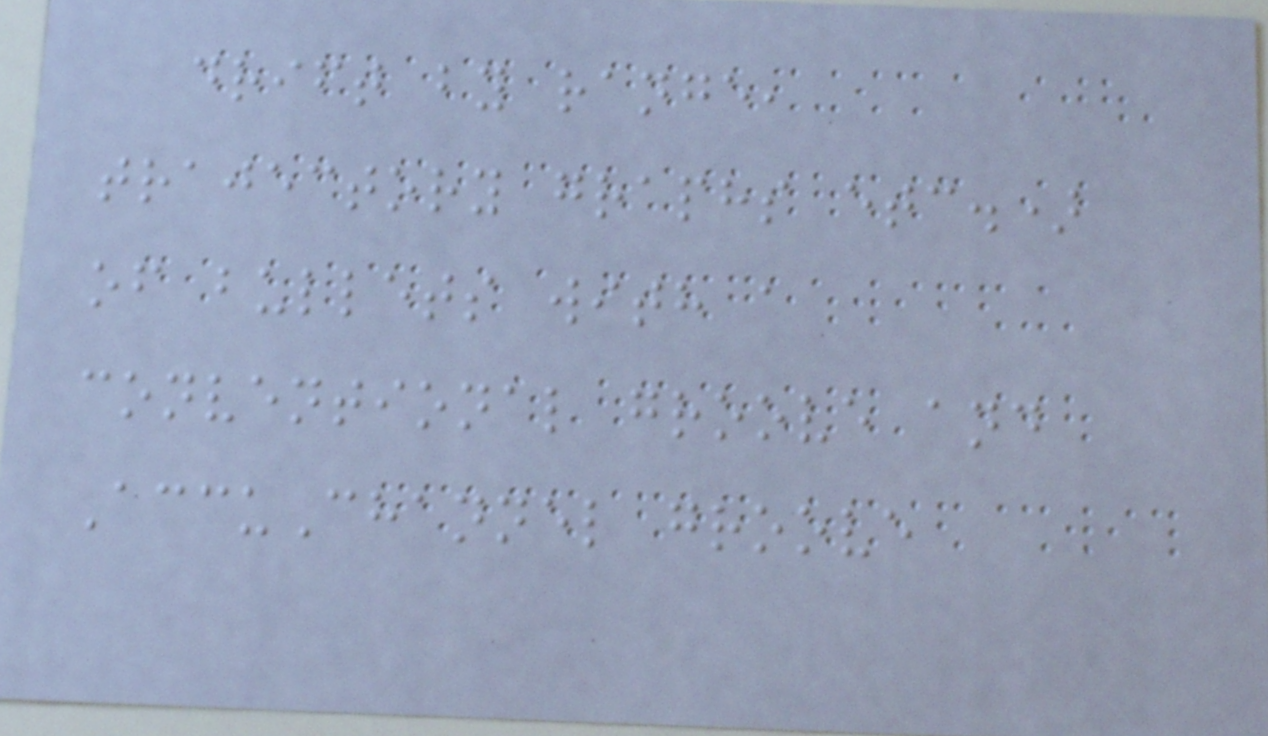drift by range,
trajectory graphs etc.)
of bullets with a
conventional groove and
AccuChannel groove
